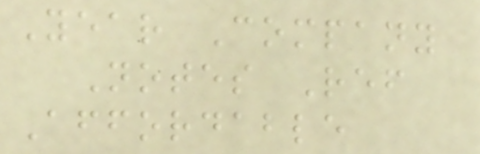Year Company
Notes Ref
Affordable
